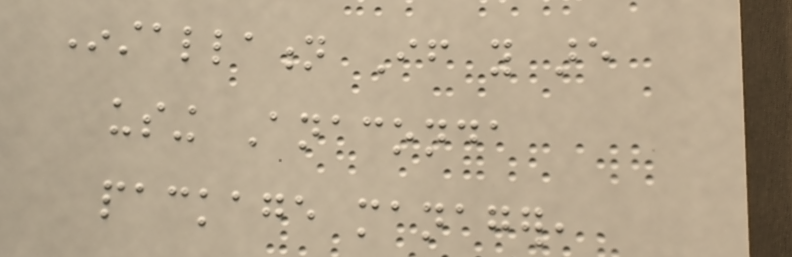Installation If you are
using Anaconda
package manager,
